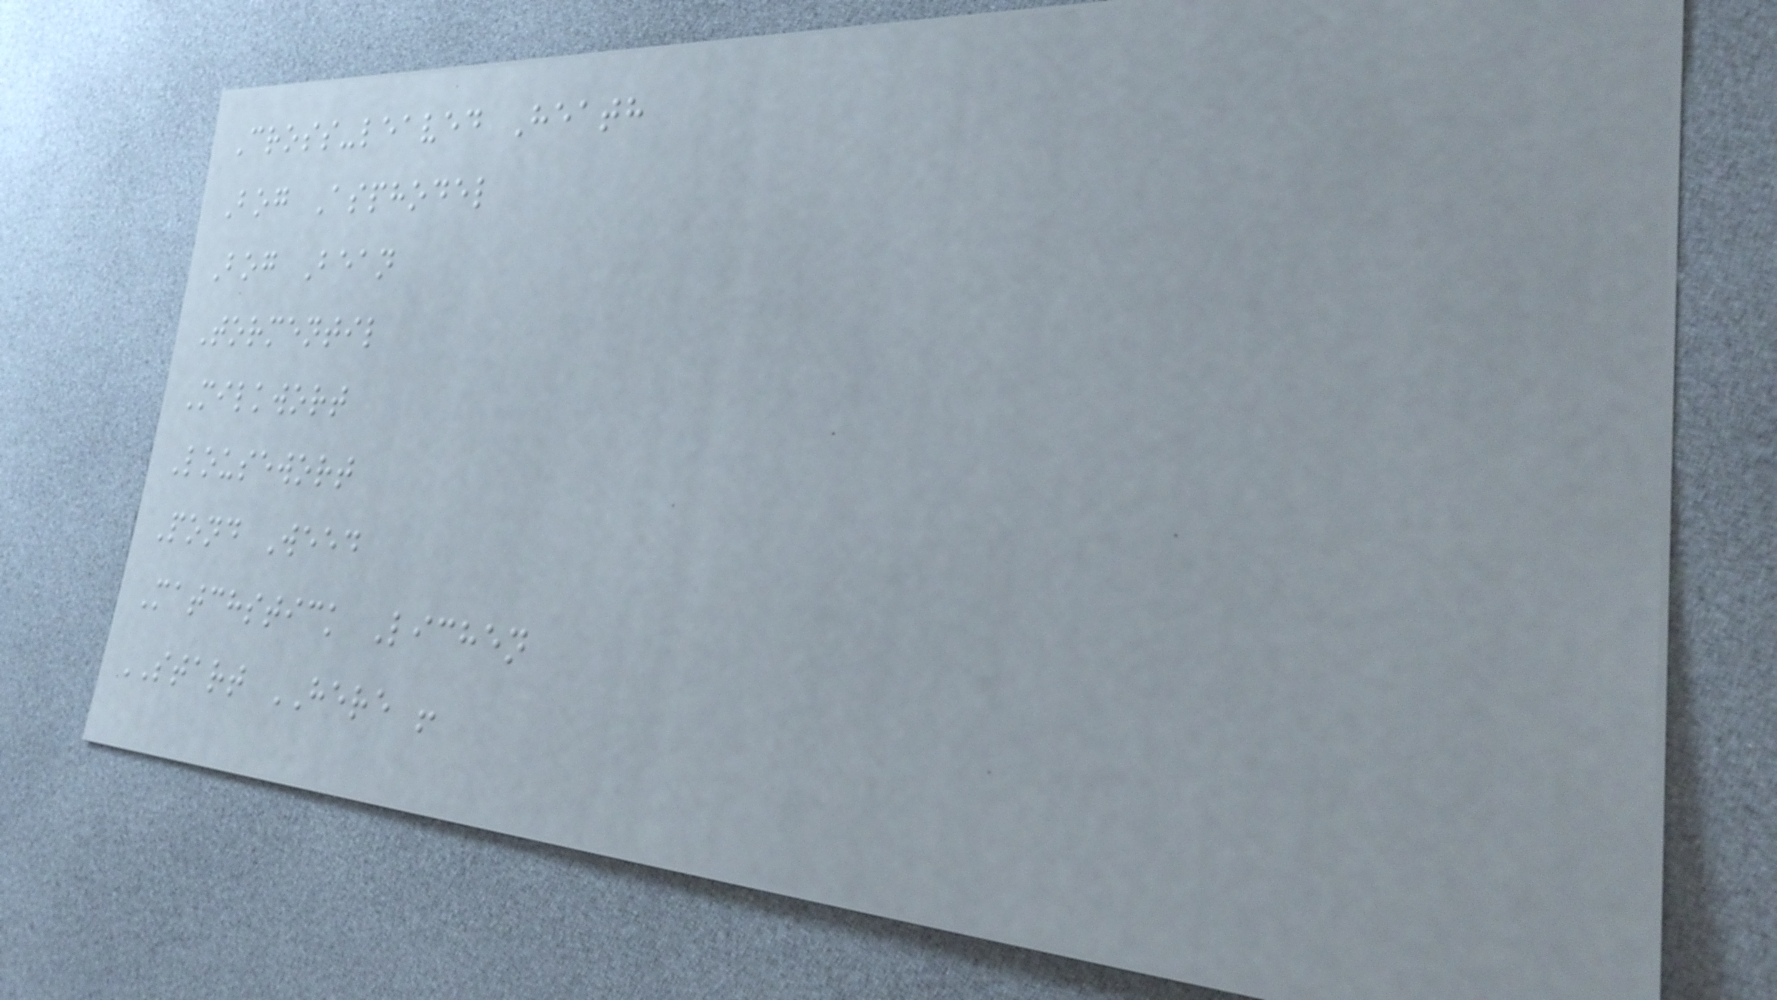Cross-leaved Heath
Bog Asphodel
Bog Bean
Tormentil
Milkwort
Lousewort
Pond Weed
Matchstick Lichen
START HERE !
